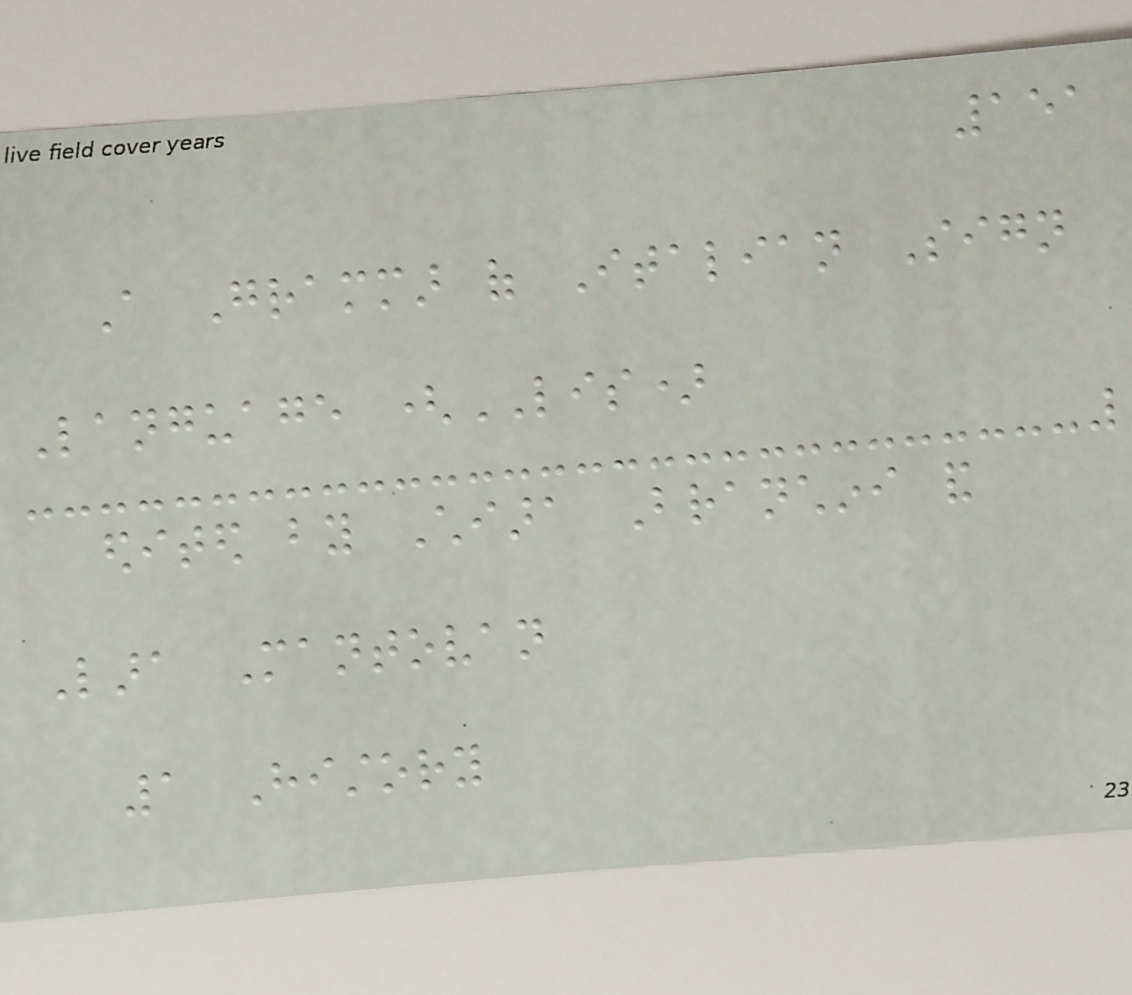151
A Grammar of Italian Sign
Language (LIS)
edited by Chiara Branchini and
Lara Mantovan
1 History
